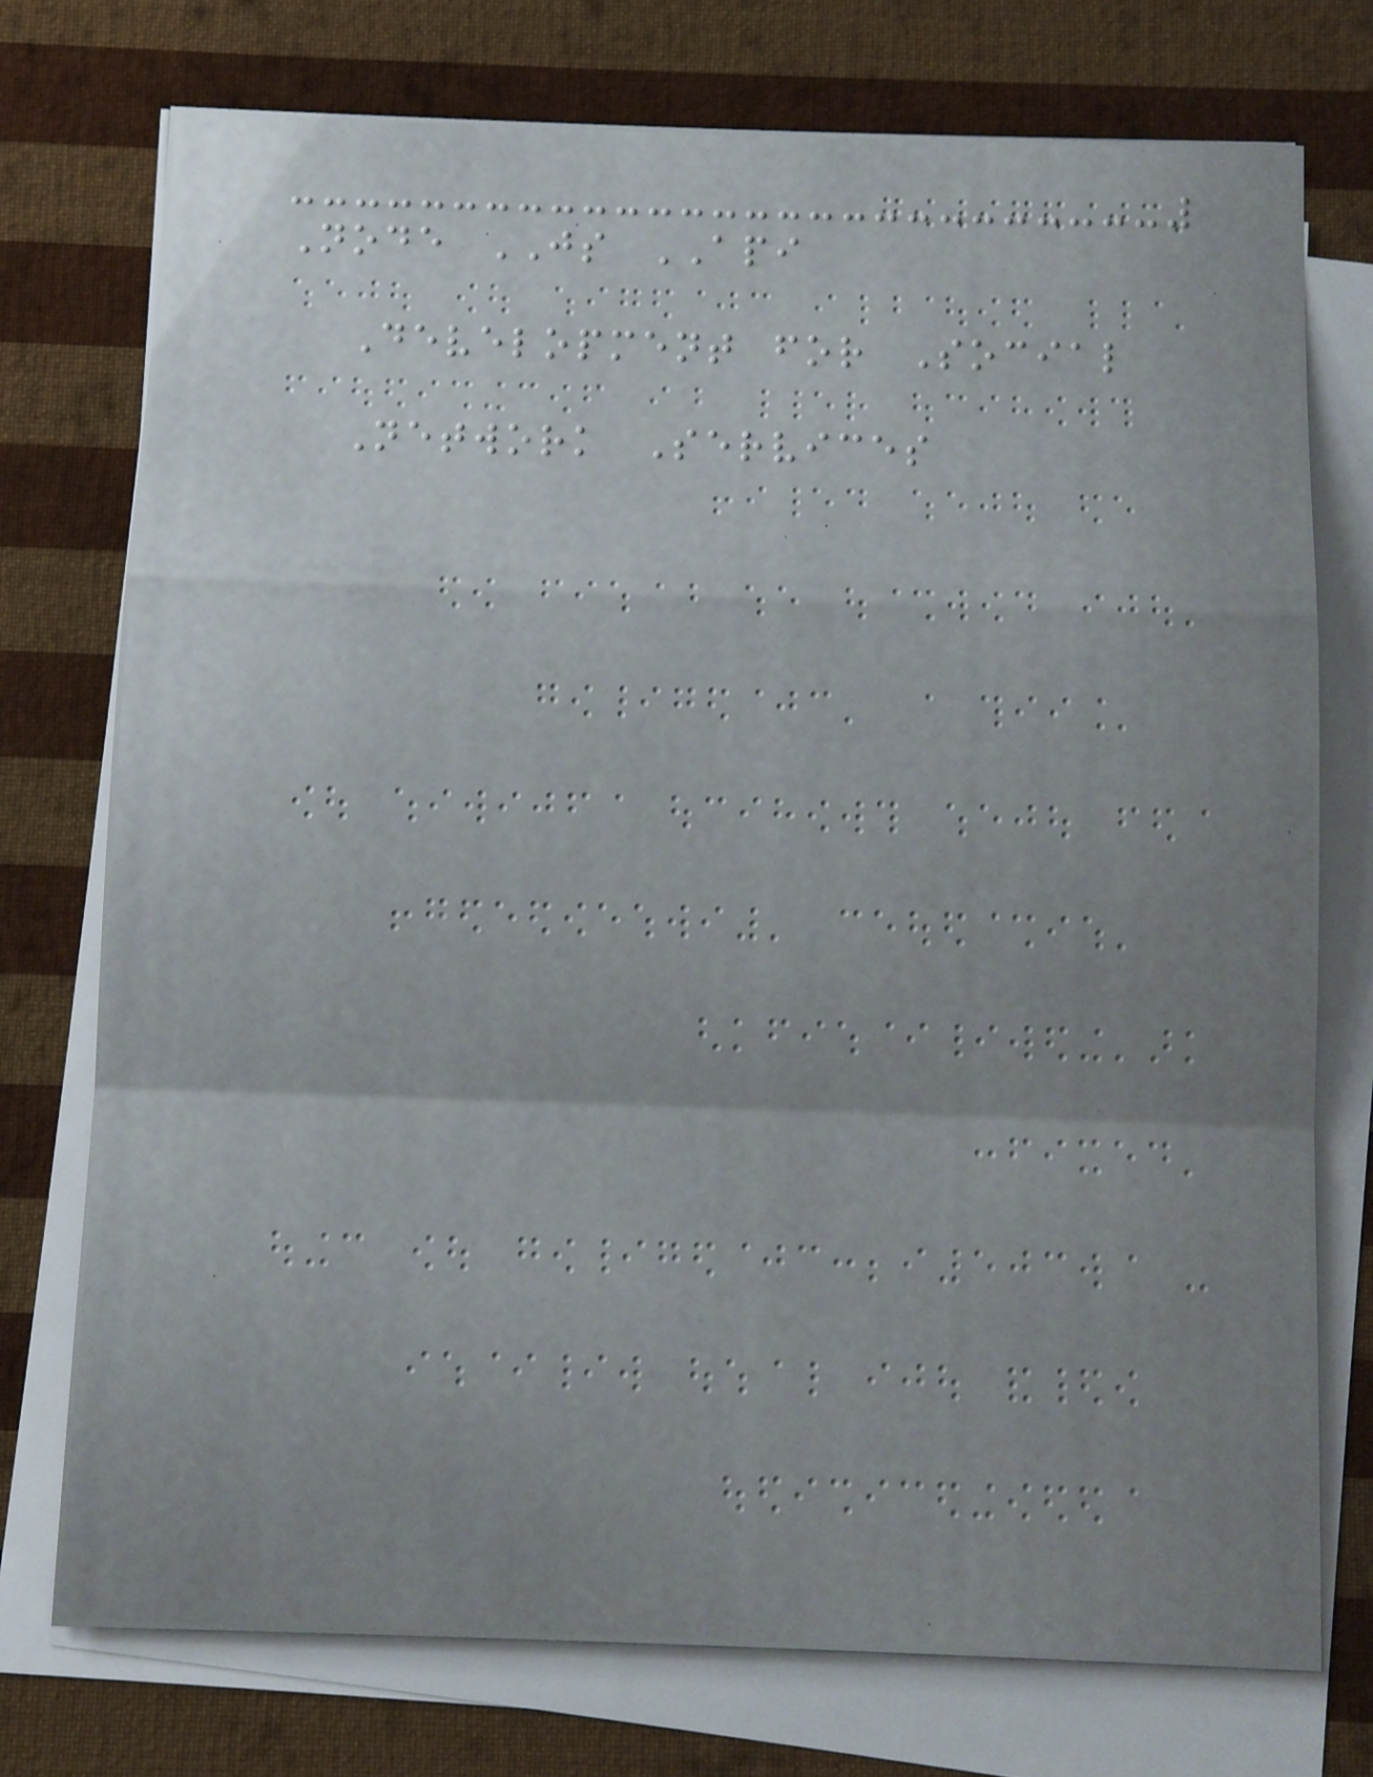Node JS API
Development for Social
Network Services
